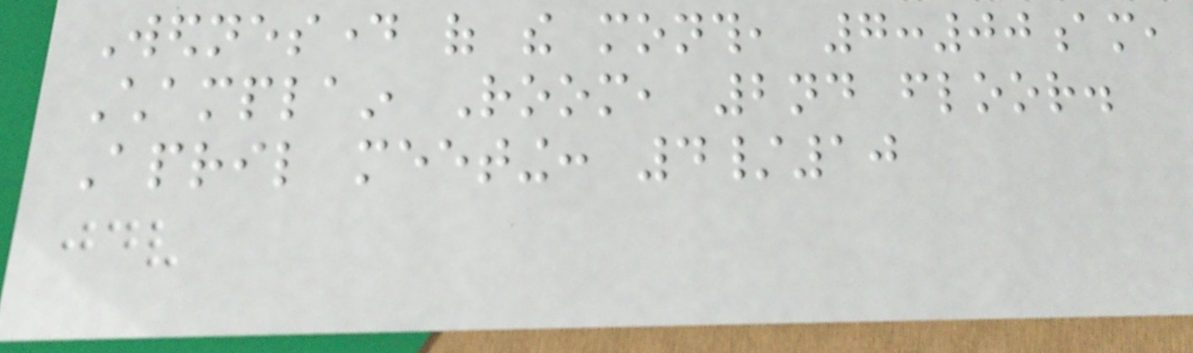Wednesday of the month, 7:00am,
Champlain Room, 2nd floor.
April meeting: 4/10
